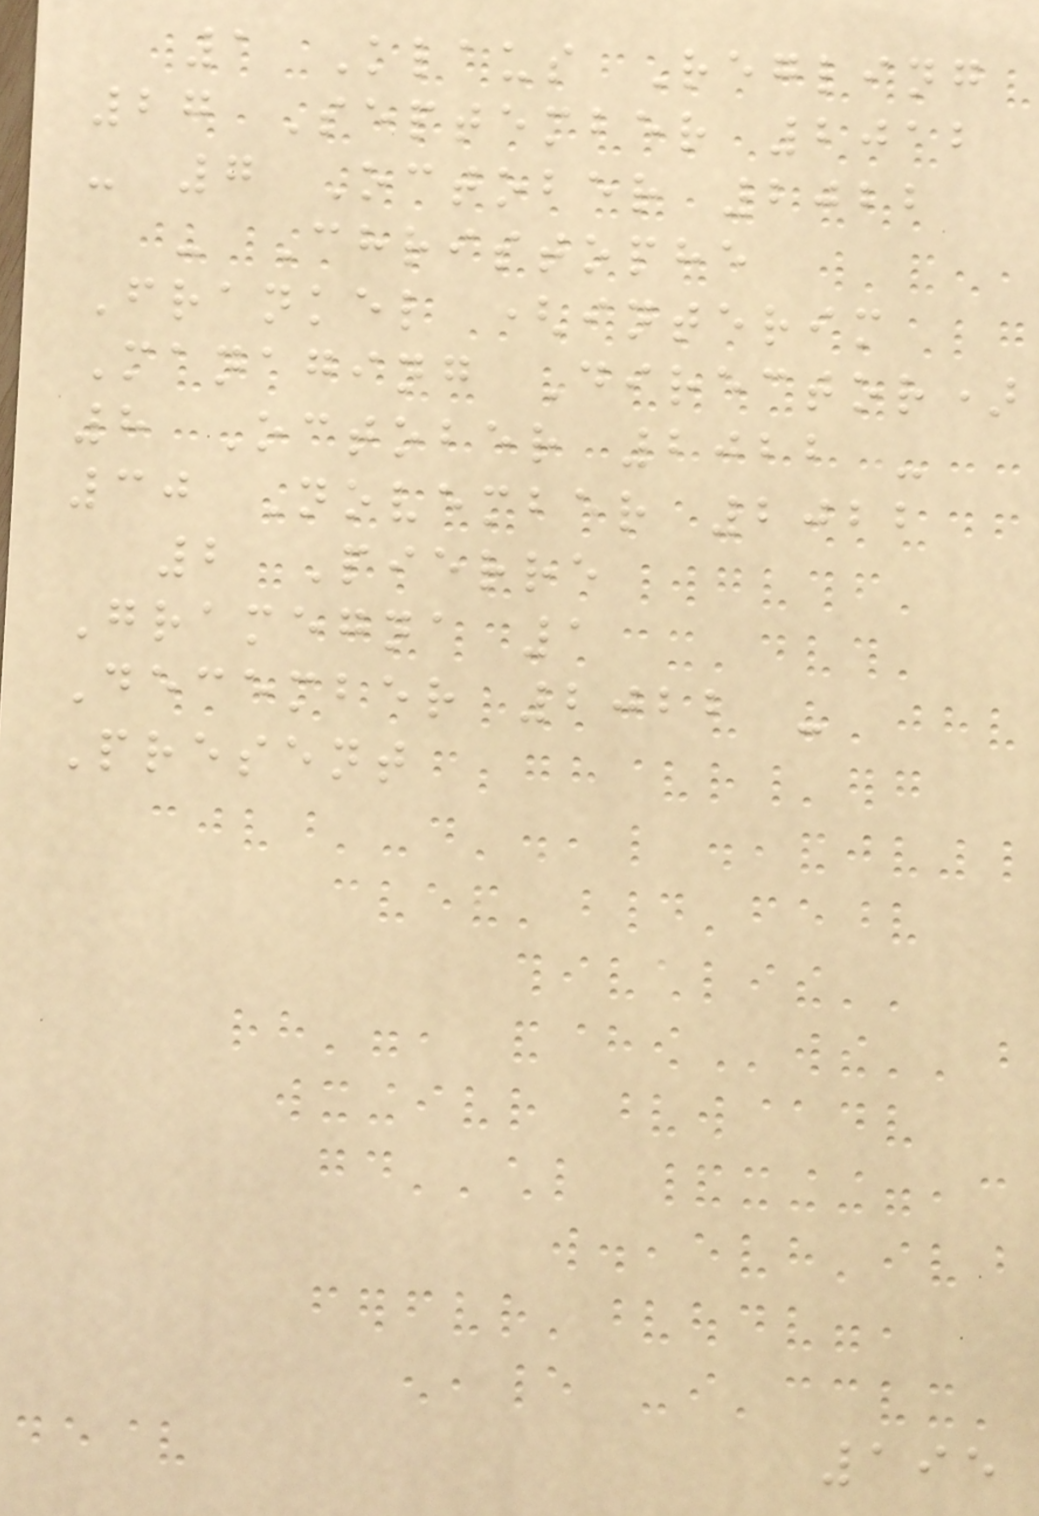1 Klaus Regling
27 September 2012
- 7 October 2022
- Christophe
Frankel (interim
Managing Director)
8 October 2022 -
30 November 2022
2 Pierre
Gramegna 1
December 2022 -
Present
195
